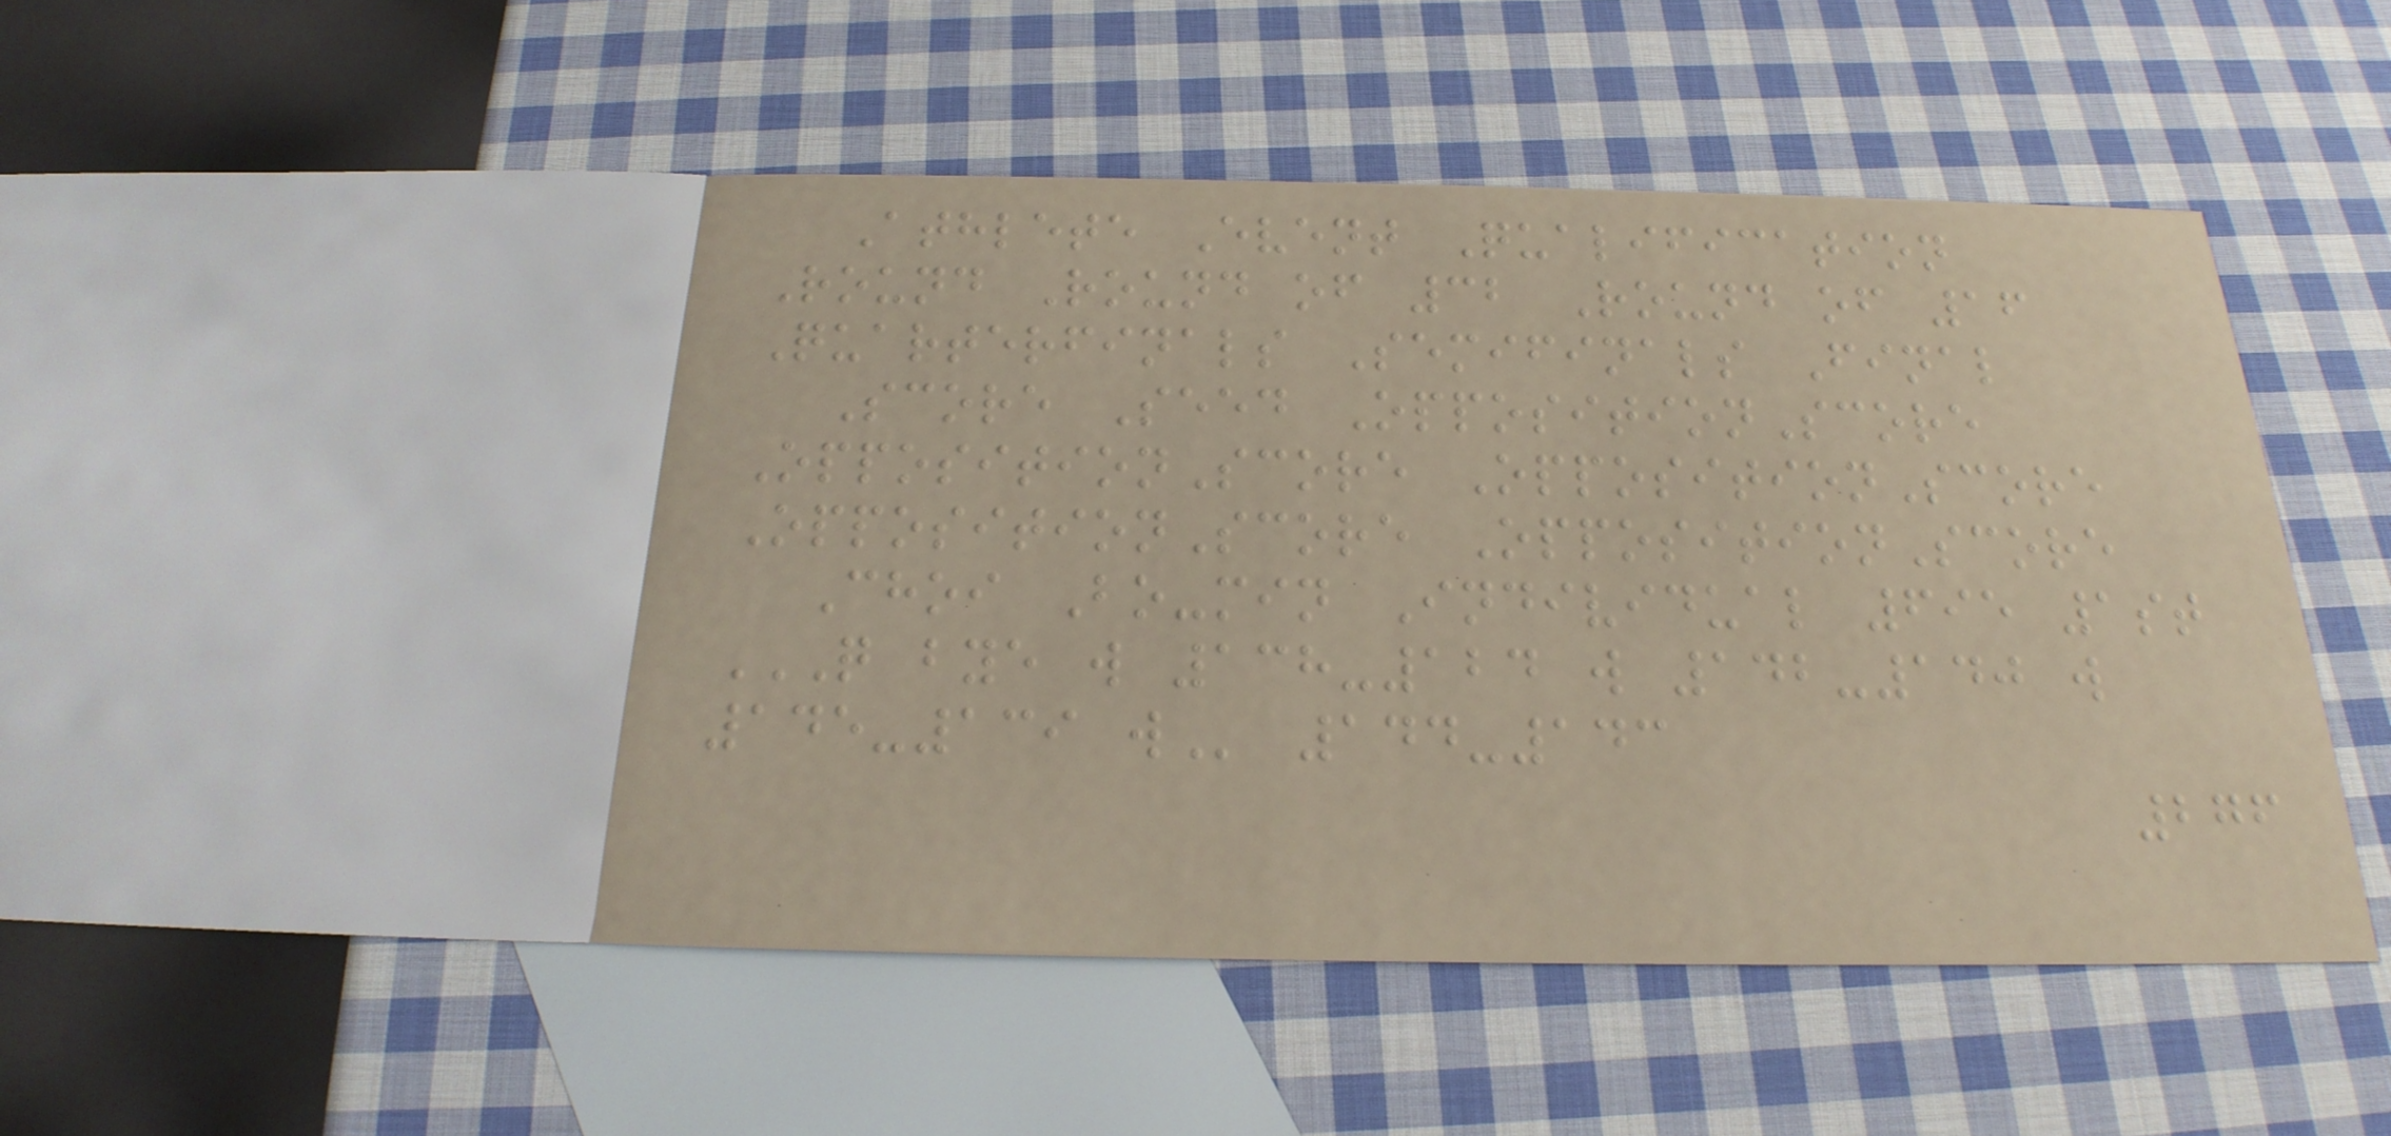Athlete Event Qualification
Round Round of 32 Round of 16
Quarterfinals Semifinals Final
Score Seed OppositionScore
OppositionScore OppositionScore
OppositionScore OppositionScore
Choi Bo-min Individual 695 1st
Q BYE W 138-124 W 142-140 W
145-139 W 144-143
276
